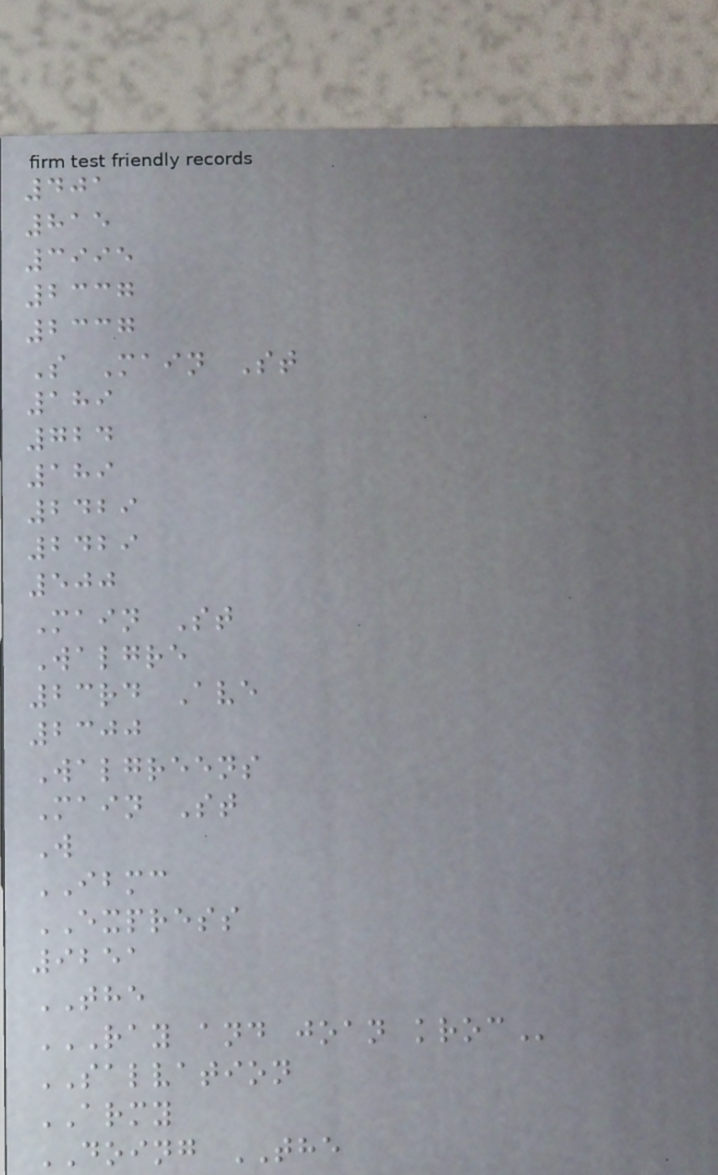401
815
3995
2337
2337
S Main St
189
724
189
2429
2429
500
Main St
Walgre
23rd Ave
2300
Walgreens
Main St
W
IBMC
EXPRESS
9251
THE
RAY AND JOAN KROC
SALVATION
ARMY
DOING THE
